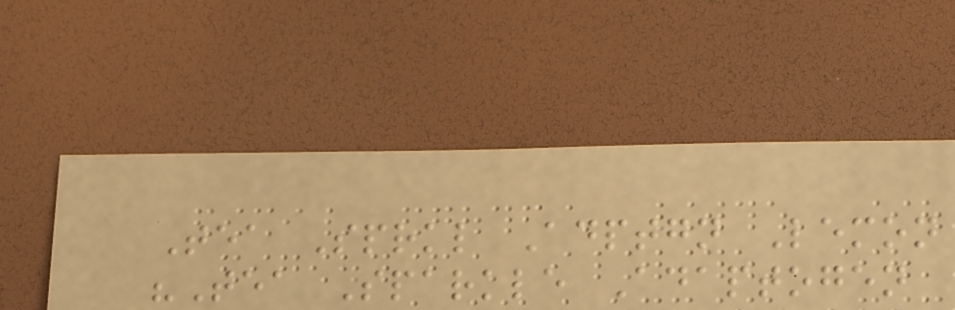Tea Sprkl Adptgn Lemon
"Tea Sparkle Adaptogen
